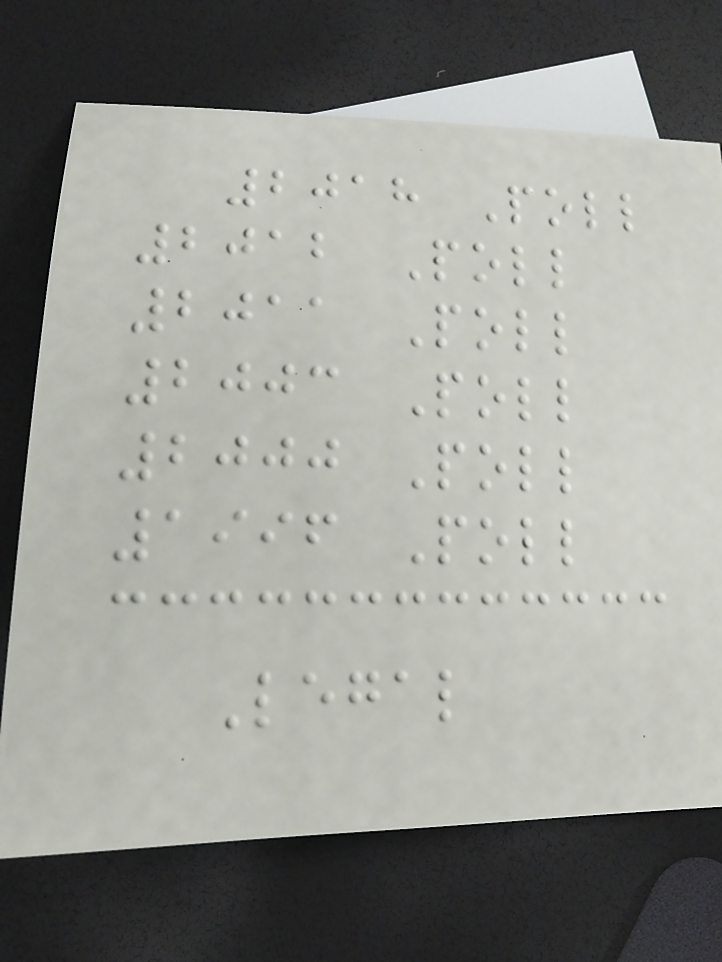2018 Poll
2012 Poll
2011 Poll
2003 Poll
2000 Poll
1996 Poll
Legal
